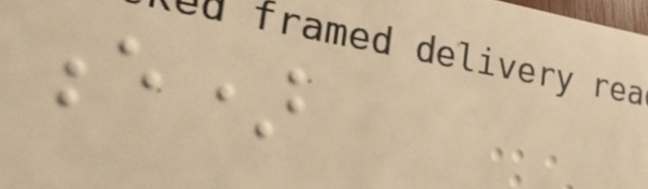e)
